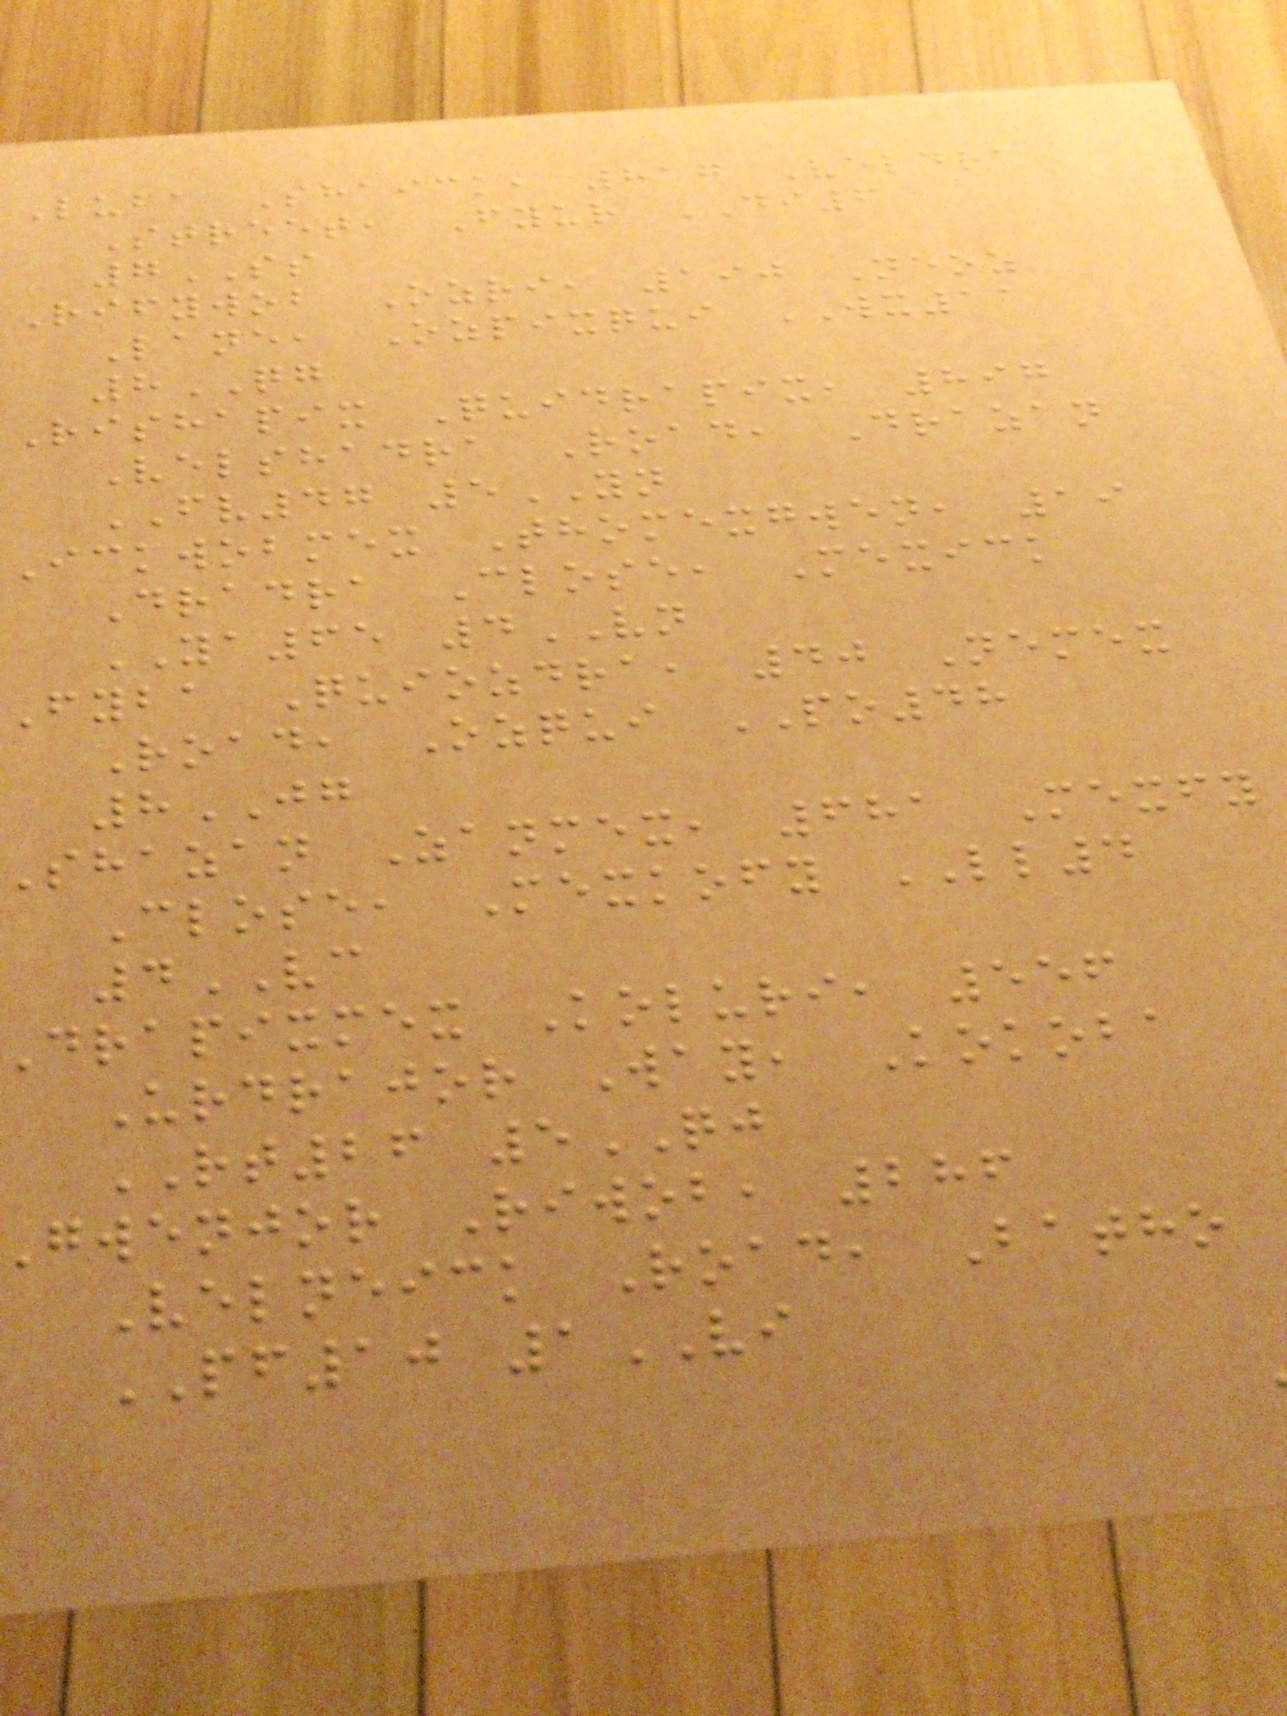Luba Shaick, 817 Veldra
Street, Fyur DI6
7SS
Rifywob Ozri, 190 Neoz
Lane, Ozpixqui WX11
8QG
Rishapix Quidrapix, 897
Velshadra Road, Drazan
FV47 5YN
Ickwobmex Thomexgwen, 19
Dradra Close, Mexick
YA65 4VN
Fyba Quiozdra, 40 Nemex
Road, Ozqui PO48
8JG
Shazan Zanmex, 681 Mexfy
Close, Mexkofy LL4
4VC
drapixmex Koluri, 556
Urdrajor Way, Kokoba
RT26 5QJ
gwenjor Riwob, 286
Velneick Road, Batho
PF10 1VI
